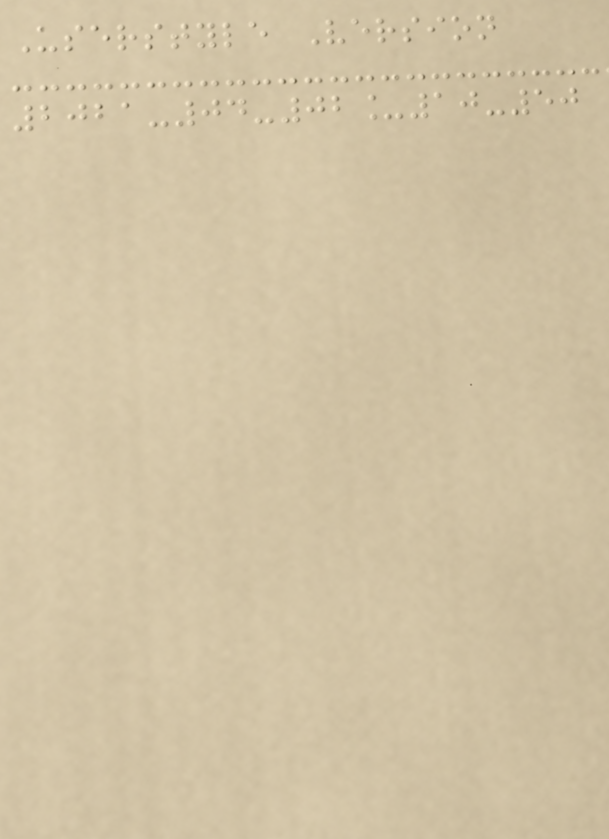Userstyle Version
2021-04-02_10-50
